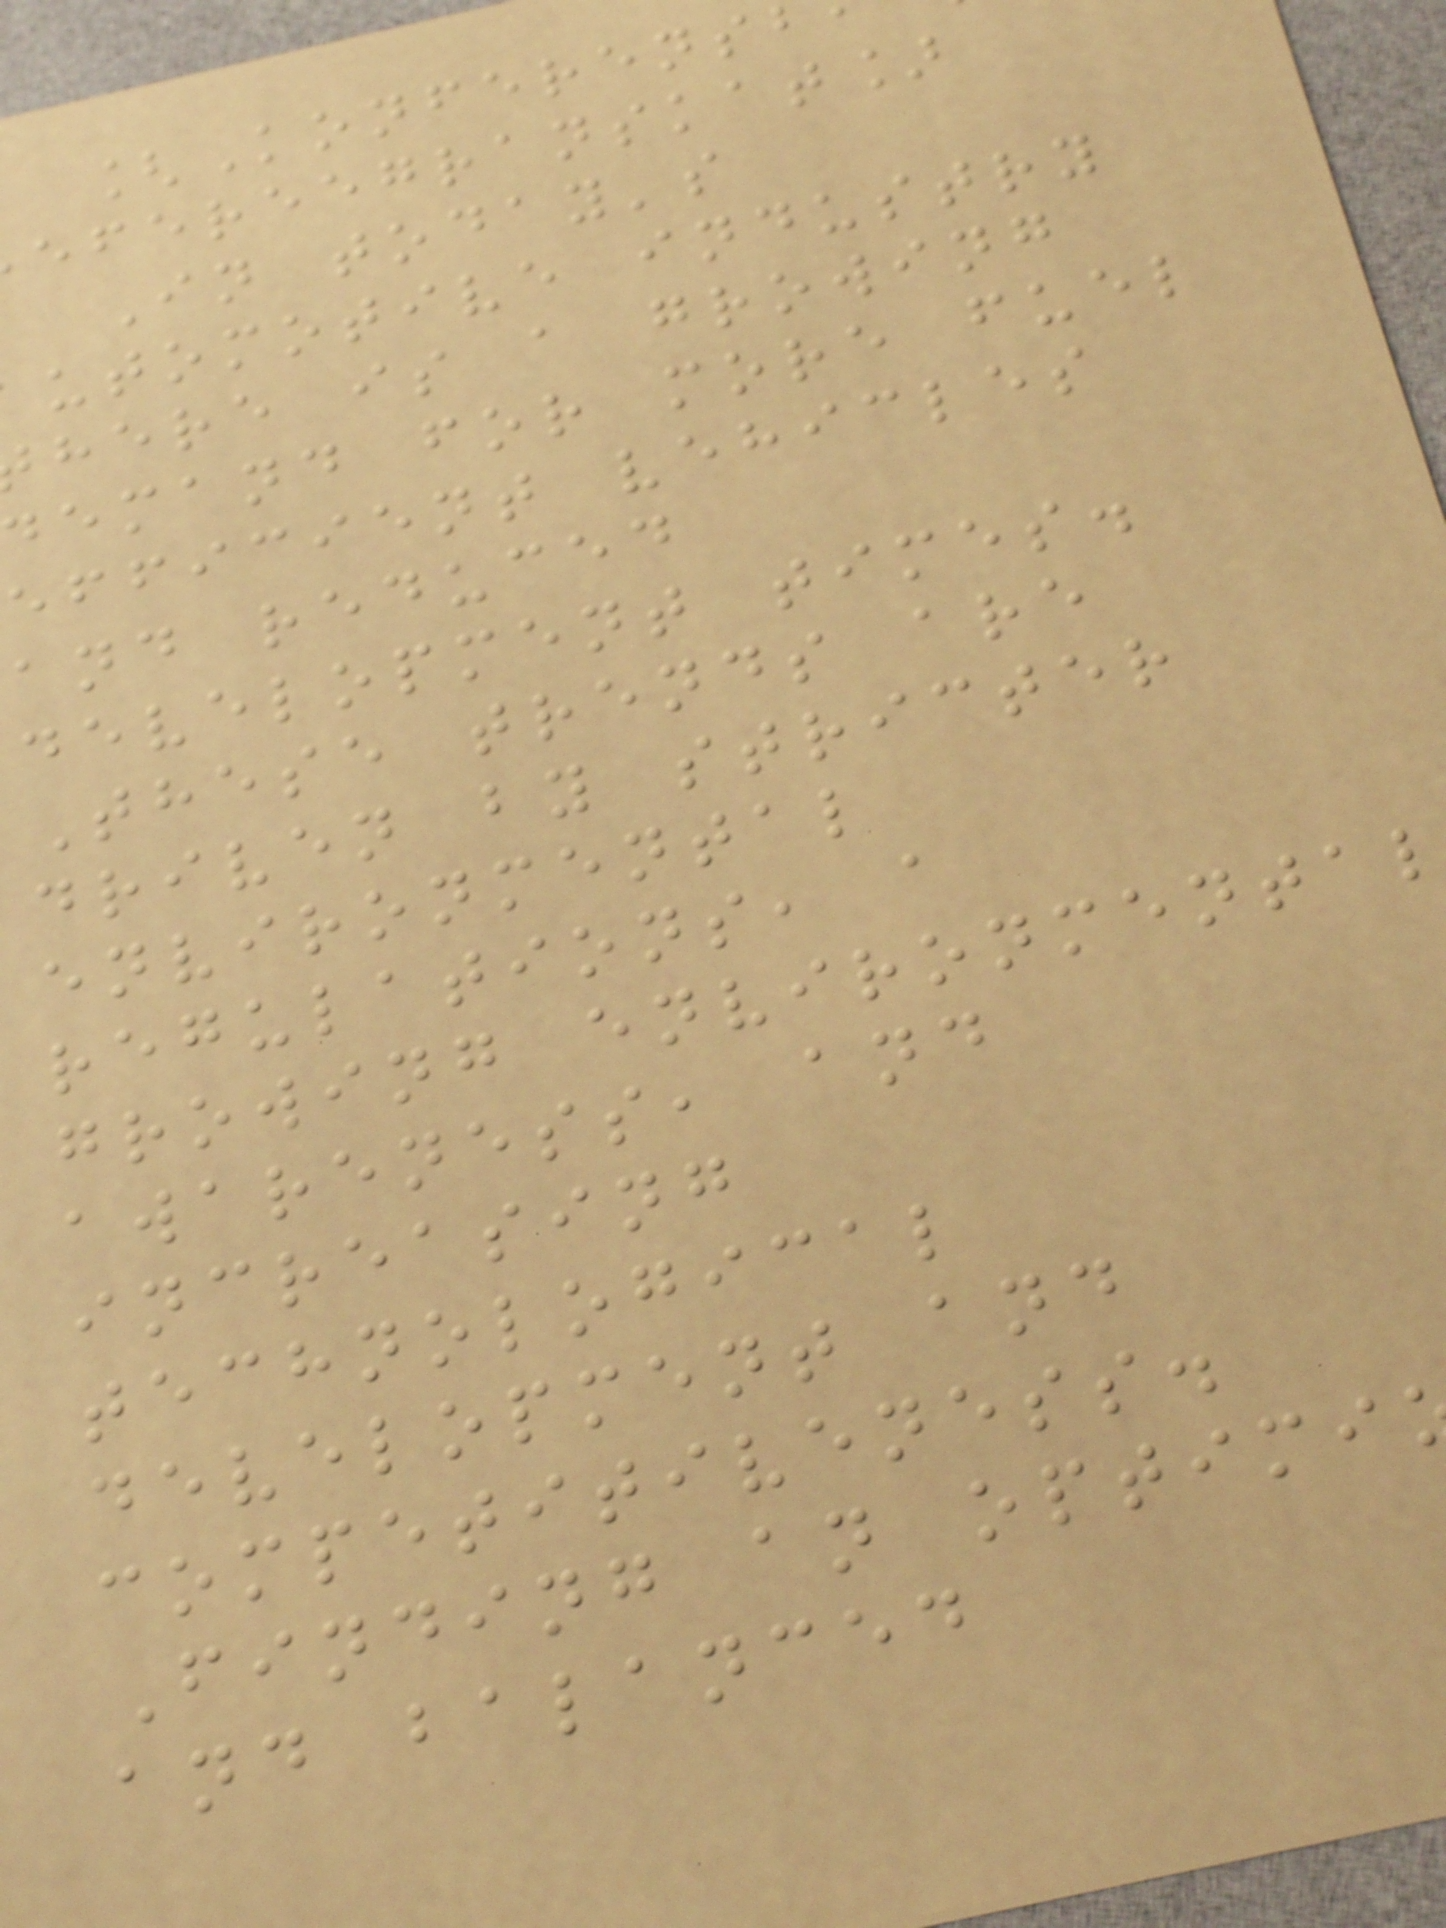[Konferens
efereegranskat]
In today's
utomotive industry
here is a growing
demand for more fuel
efficient vehicles
and reduced
development times.
These trends are
driven by stricter
environmental
regulations, a
growing environmental
awareness, and
increasing
technological
development and
competitiveness.
Finding an optimi
and balanced
